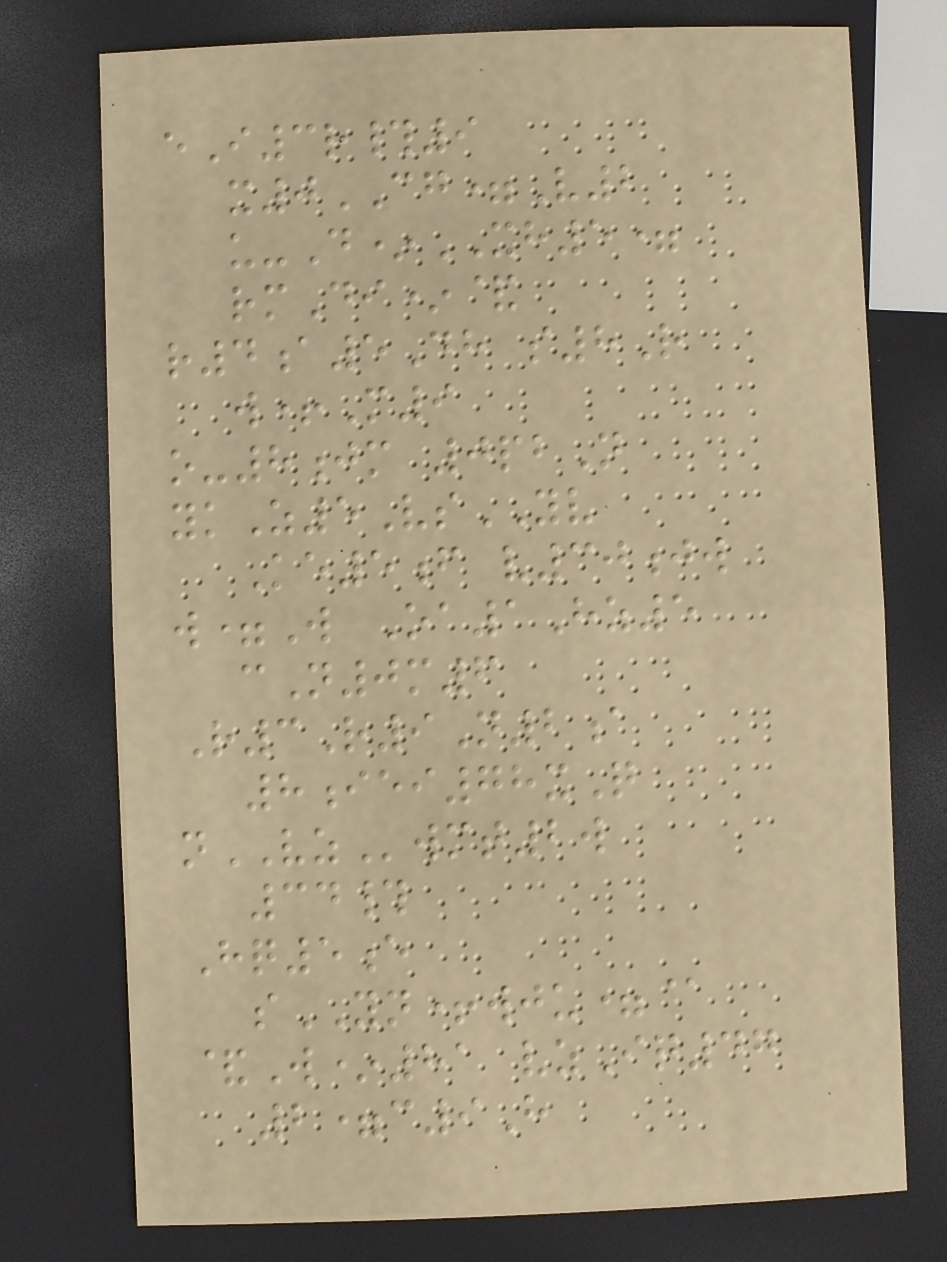eI3r#9
x0CG=V2
u-D*XH5=
rmDi*&
r4a5Dh s8R
w+M9
o-8jm 0pbN
ykZ5VsYV
Ke5f v30jw
w=W Oa1Hz5
cN0m6
R3R9N2a
8iei78xQ
nVZwmt2w
34#
Hq5e
sYN+wju=@
&W*81 vzIq47
2=c9H
